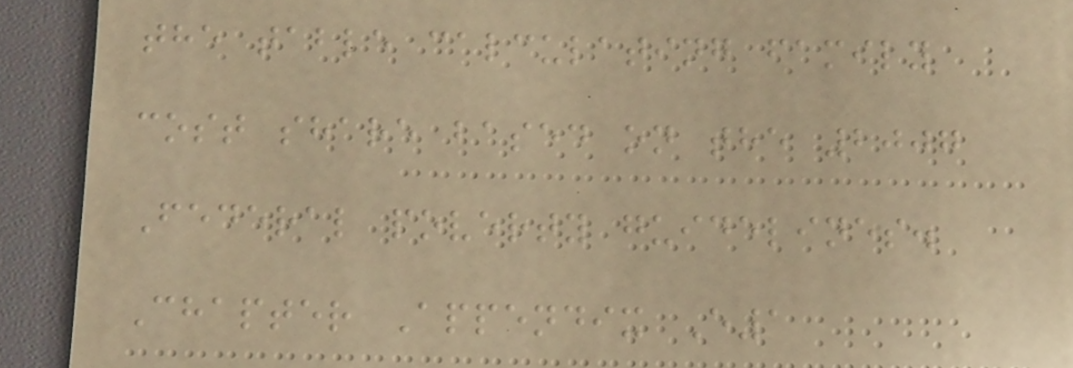the table calculating family
cost share based on the 2007
Federal poverty guidelines.
Chapter Appendix E1
